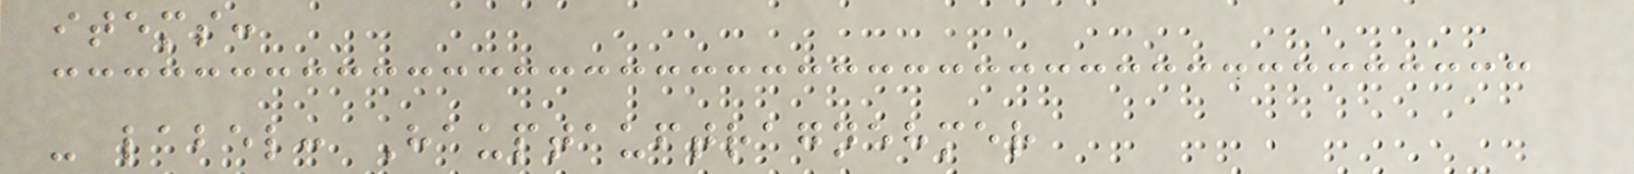items:
- label: Hauptauftragnehmer
